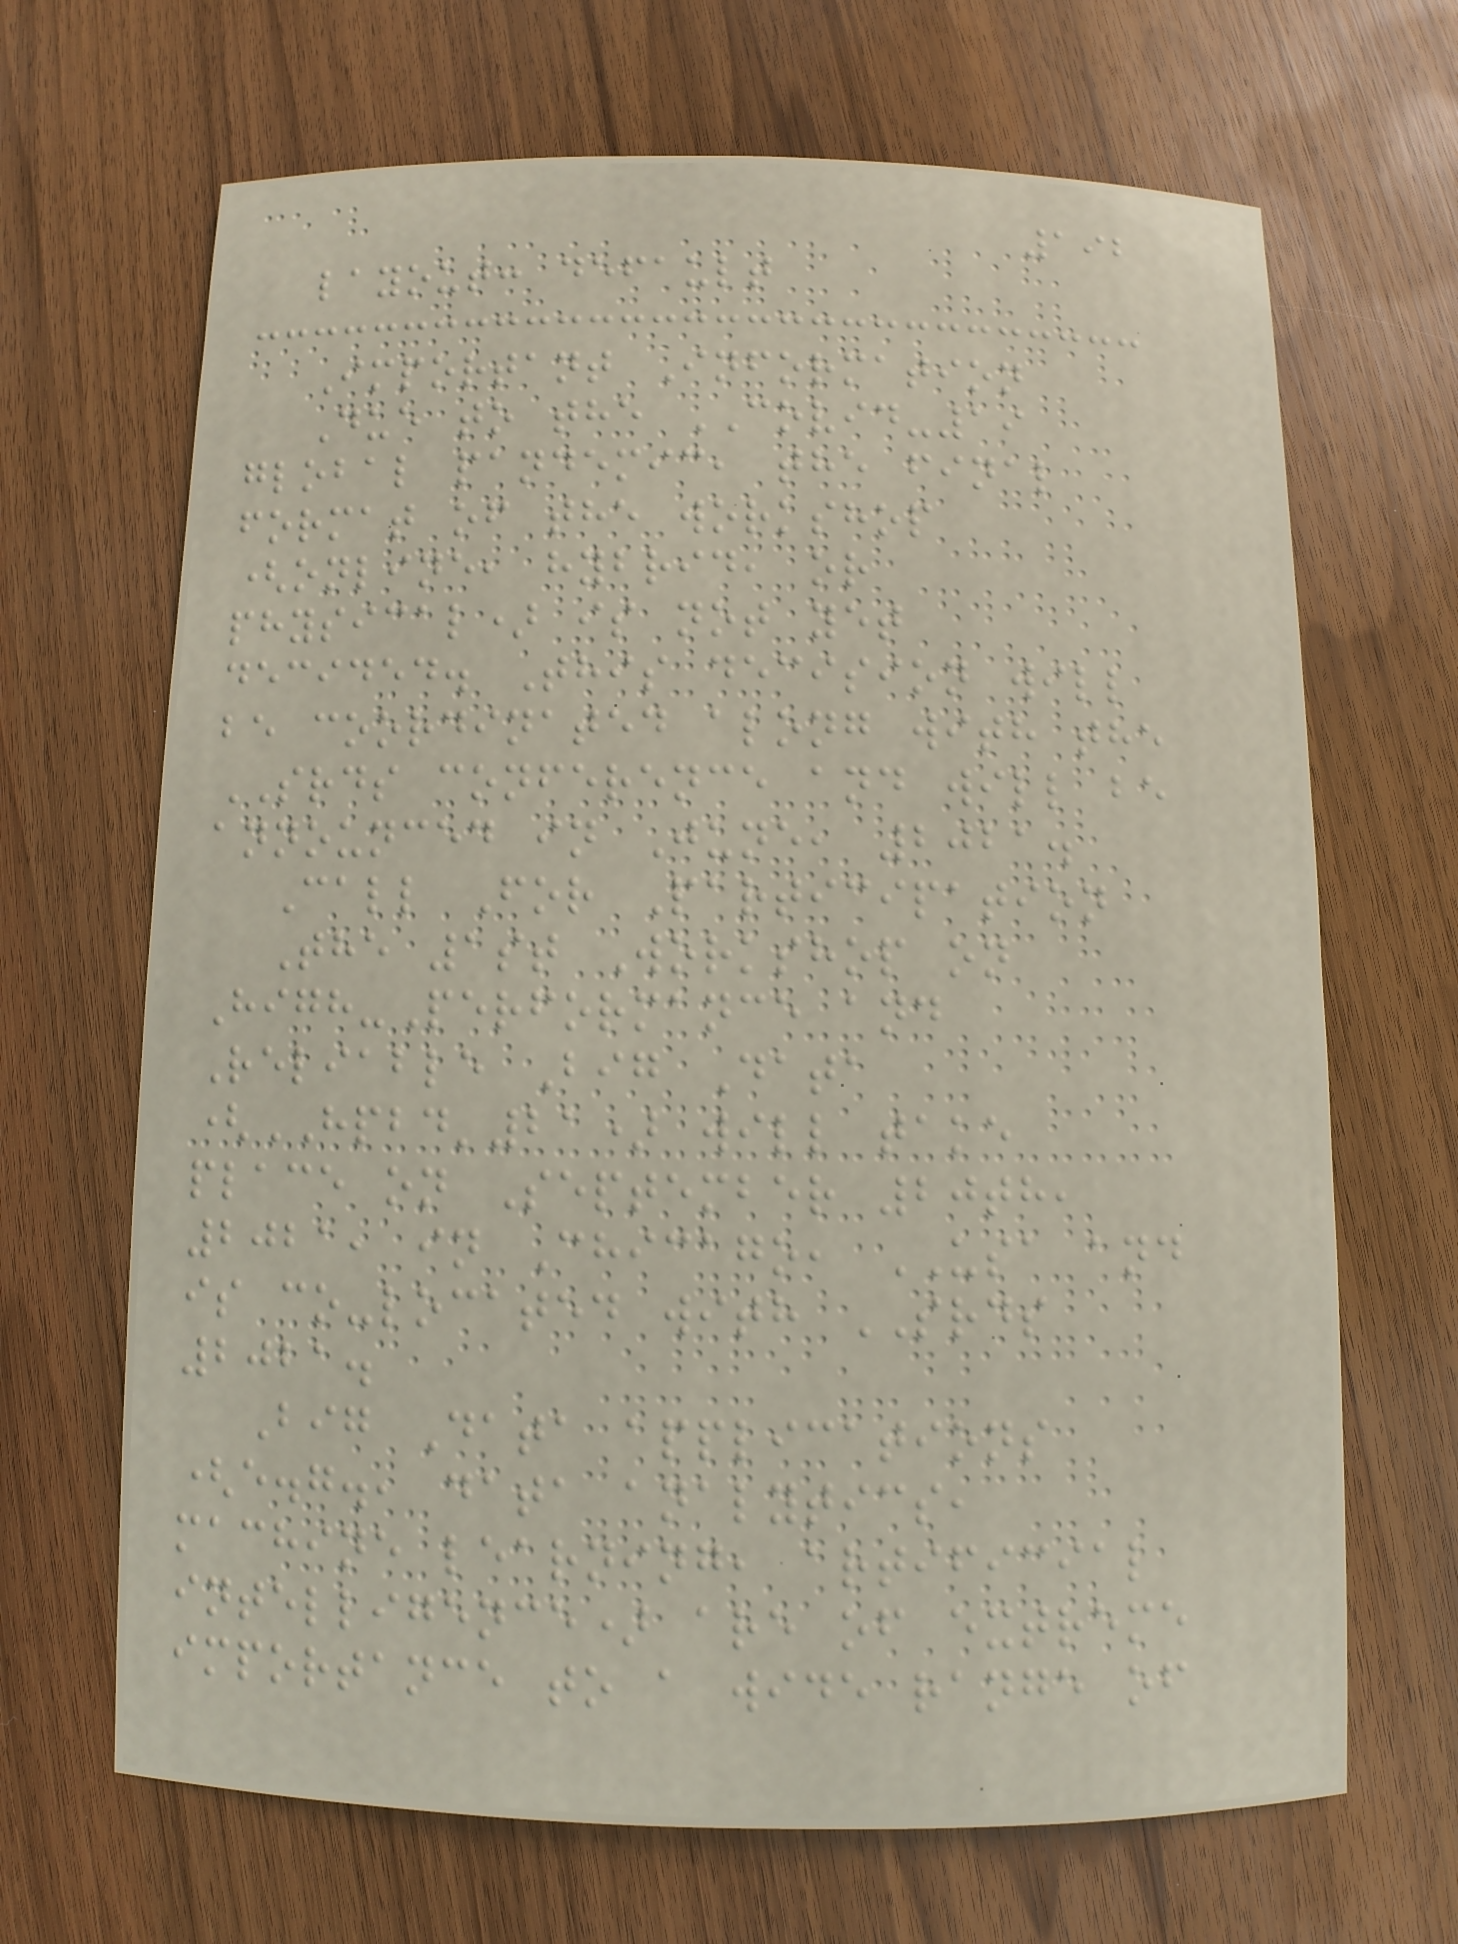192
layout: default
Important Information
Due to the COVID-19
global pandemic, the final
format of the workshop
(online, hybrid, or
physical) is not yet
decided. This decision will
be coordinated along with the
SRDS conference and will be
announced in June, 2021.
Call For Participation
The 1st Workshop on
High-Performance and
Reliable Big Data
(HPBD'21) will take
place on September 20th,
2021, in Chicago, USA and
is co-located with SRDS
2021.
Big Data applications
(e.g., data analytics,
machine learning, artificial
intelligence) are of extreme
importance to a wide range of
